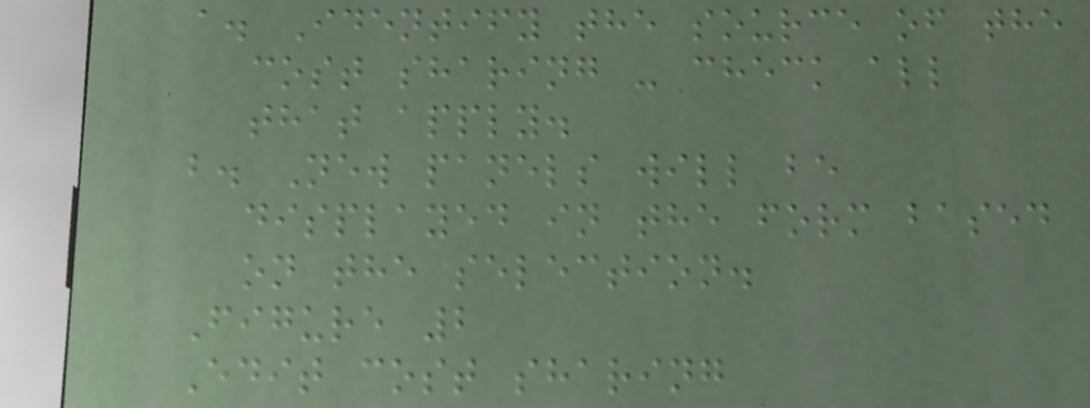a. Identify the source of the
cost sharing - check all
that apply.
b. New panels will be
displayed in the form based
on the selection.
Figure 2
Edit cost sharing
